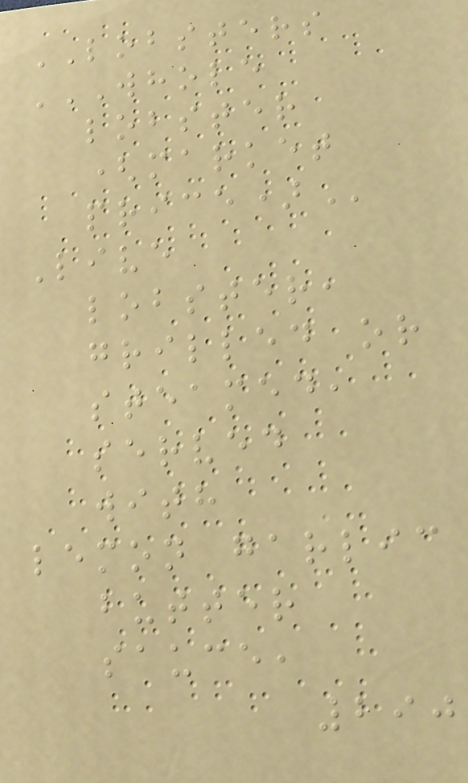LOBSTERS
WHOLE
LOBSTER
(MARKET
PRICE)
Live
lobster,
grilled or
steamed,
served
with
lemon garlic
butter
sauce,
290
